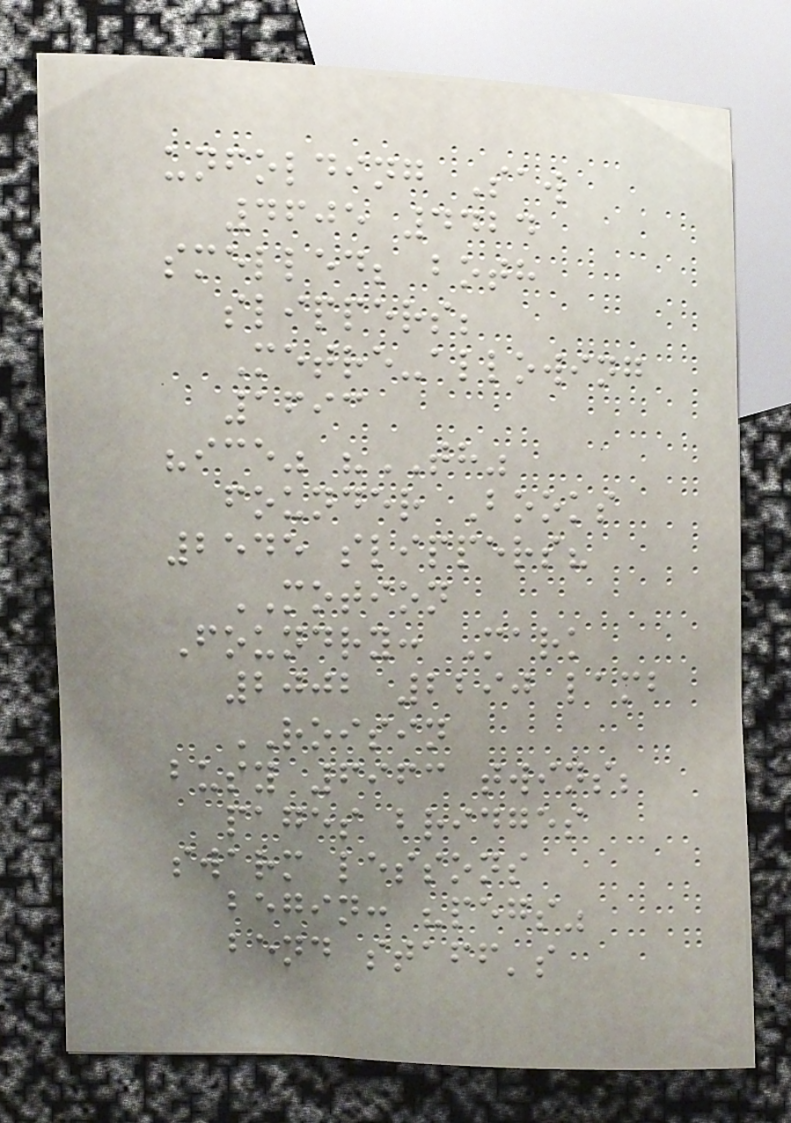unfolding Saw
4605 4424
smelled; both
slippers;
Metre-allowing
1693
"ice" "TH"
founder Books
2545 slippers?
MOTION
Foundry: Mark
2002 2290 lamb
ROISIN
busy 6963 twins;
pages bridges
swarm lessons
begin: "pegs"
bend staff's
